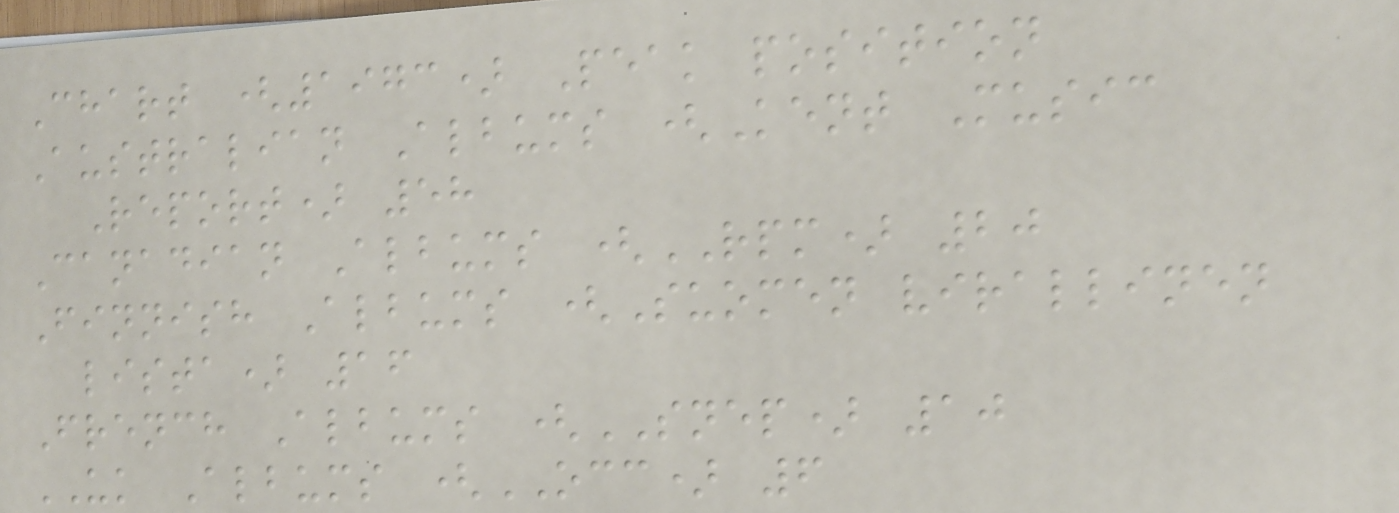Chart (1973) Peak position
Australian Albums (Kent Music
Report) 58
Canadian Albums (RPM) 20
Finnish Albums (Suomen virallinen
lista) 16
French Albums (SNEP) 10
UK Albums (OCC) 6
